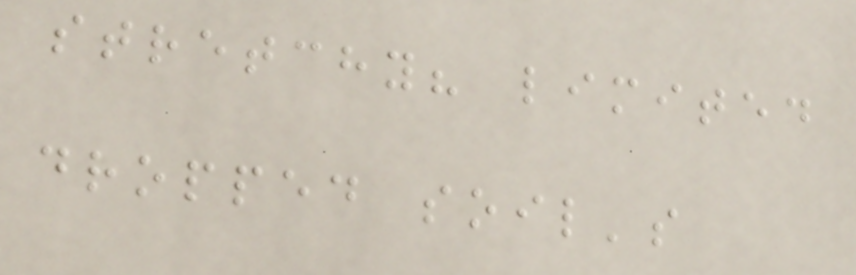stretchy? limited
dropped soil's
